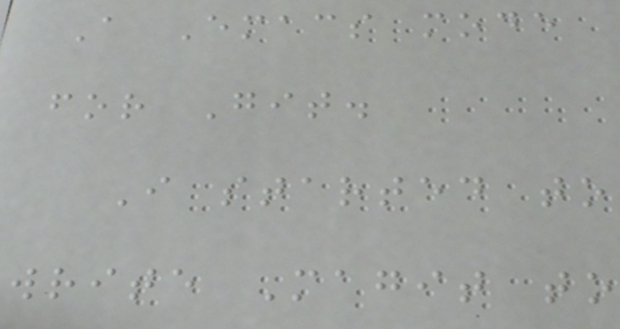A Emacs mode
for Git.
I started to
write Magit to
